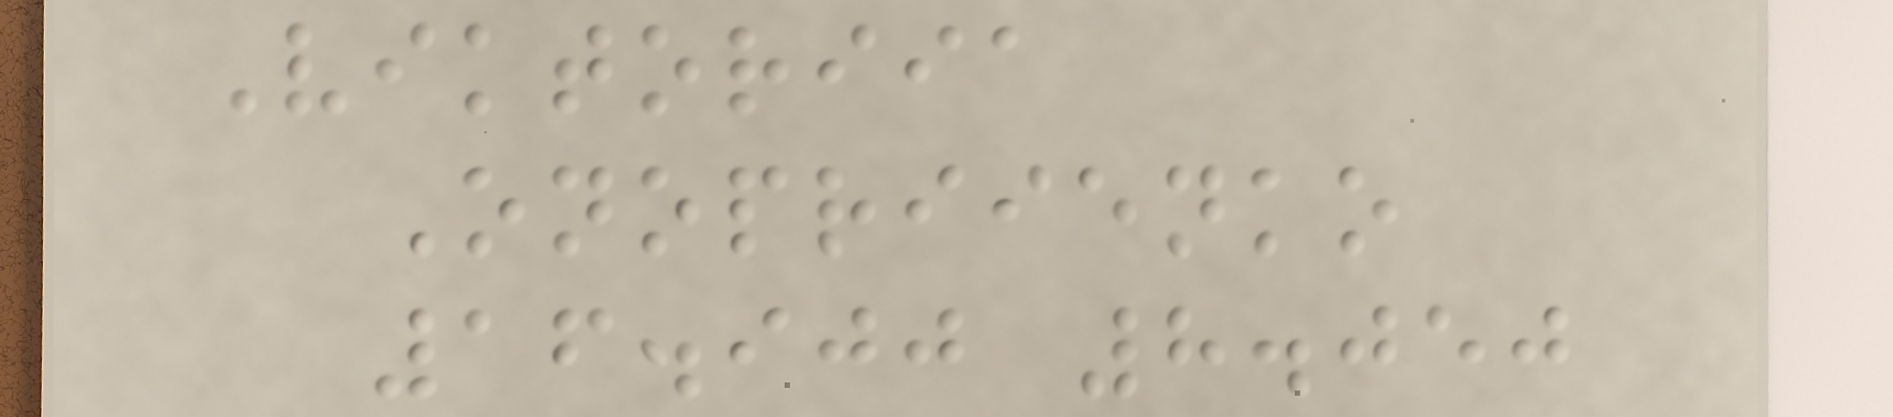Viktoriia
Onopriienko
16.900 8.050
